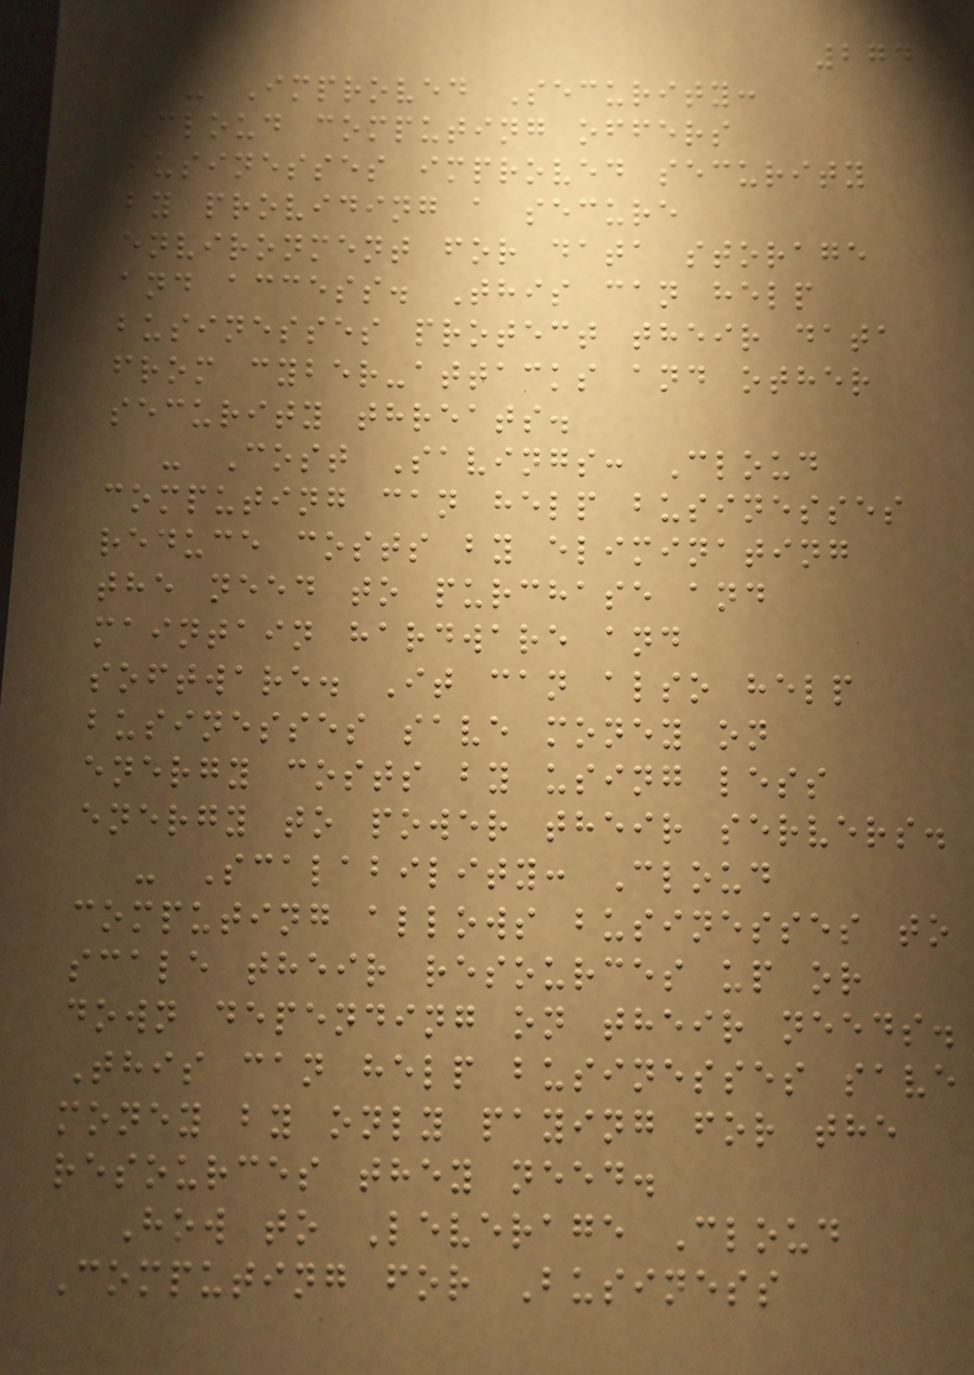274
- Improved Security:
Cloud computing offers
businesses improved security
by providing a secure
environment for data storage
and access. This can help
businesses protect their data
from cyber-attacks and other
security threats.
- Cost Savings: Cloud
computing can help businesses
reduce costs by eliminating
the need to purchase and
maintain hardware and
software. It can also help
businesses save money on
energy costs by using less
energy to power their servers.
- Scalability: Cloud
computing allows businesses to
scale their resources up or
down depending on their needs.
This can help businesses save
money by only paying for the
resources they need.
How to Leverage Cloud
Computing for Business
